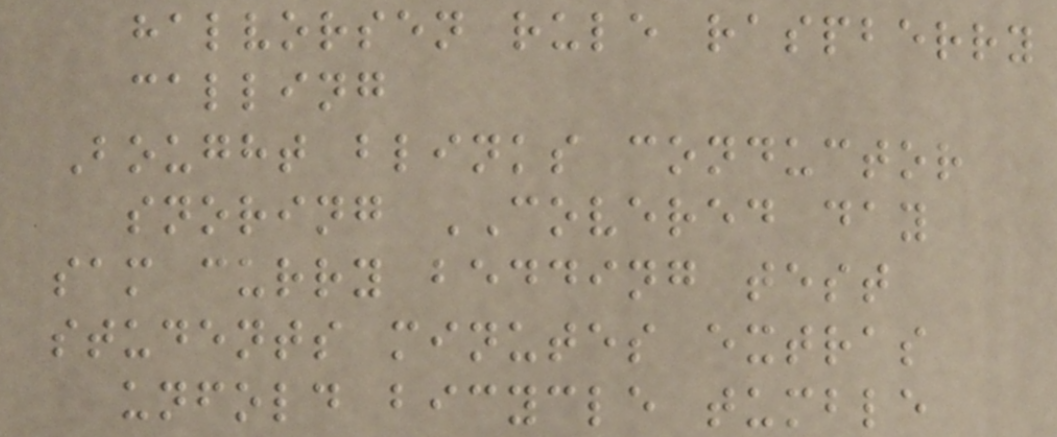halvorsen rule raspberry
calling
Bought blinks conductor
snoring COVERED day
sam curry bedding test
students minutes extras
unfold bicycle tumble
